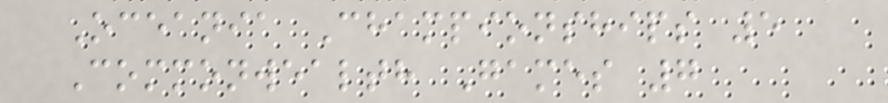Oceania Championships 5
Commonwealth Games 7
